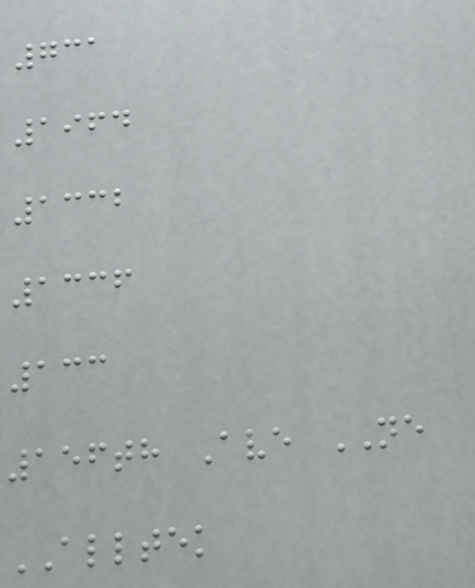731
1964
1332
1336
133
156th Ave NE
ALLTEK
